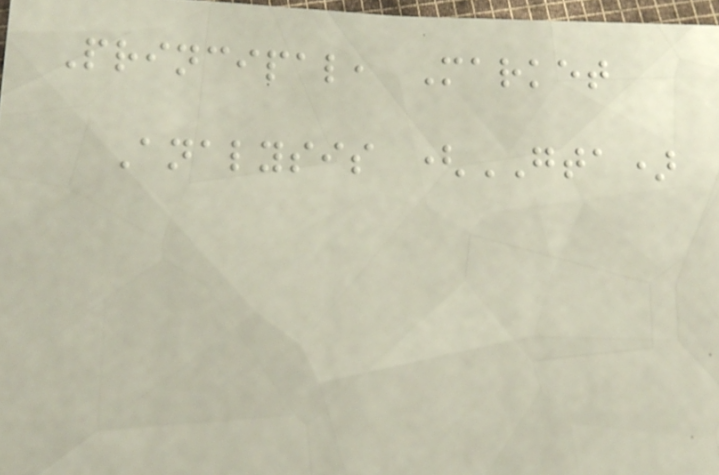Principal, Market
Analysis (GTA)
